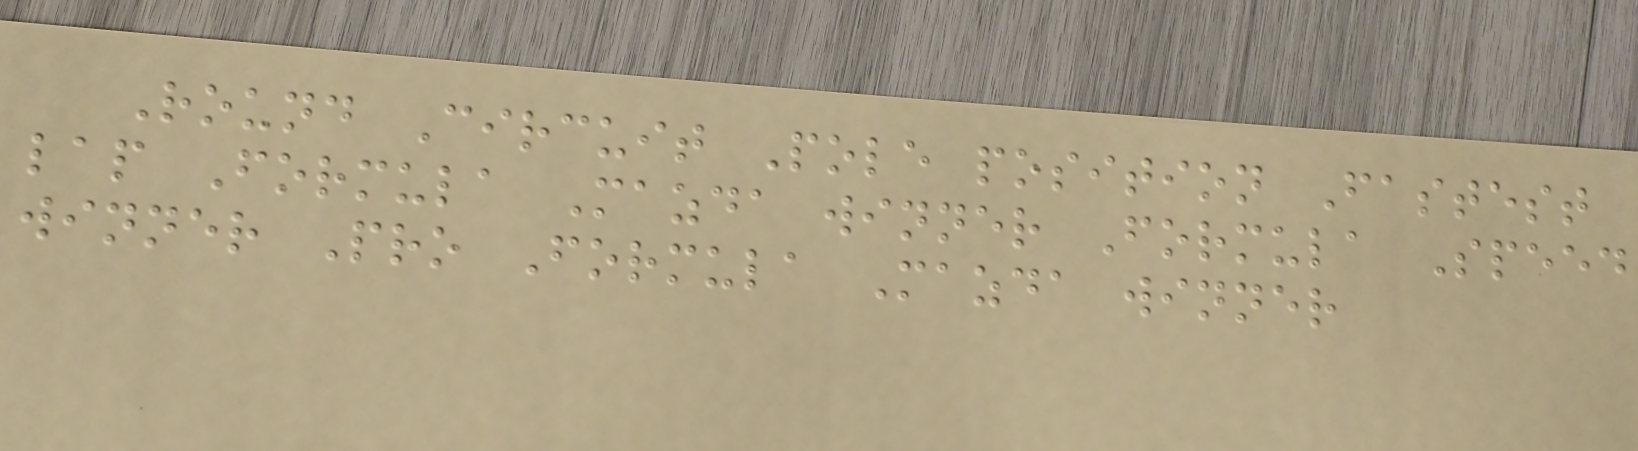Round Circuit Pole position Fastest
lap Formula Mazda winner Formula Speed
winner Pro Formula Mazda winner
